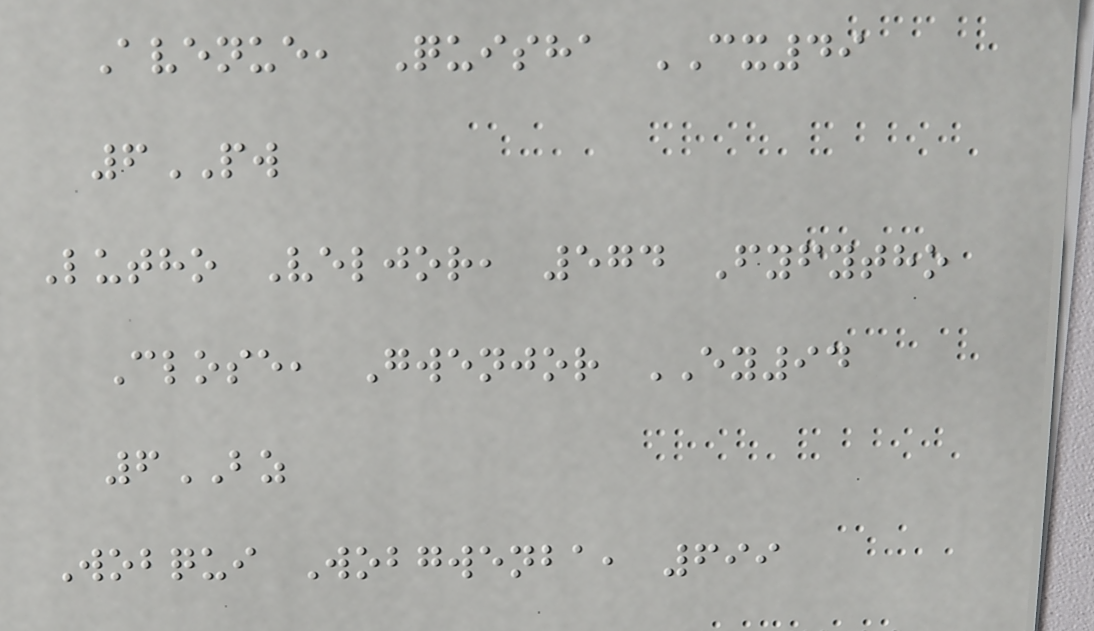Avenue, Quisha CX49
6PW
Lutho Veljor, 574 Fyfytho
Close, Gwenjor EY94
6BZ
Wobqui Wobgwenba, 699
